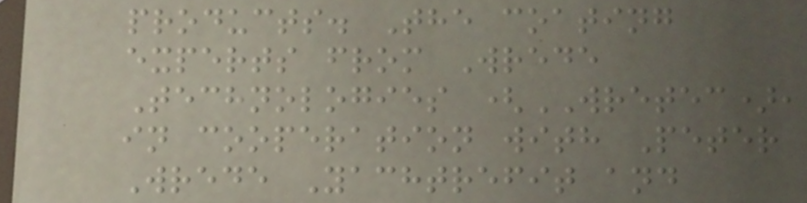products. The coating
experts from Wrede
Technologies (WRETEC),
in cooperation with Peter
Wrede Yachtrefit and
